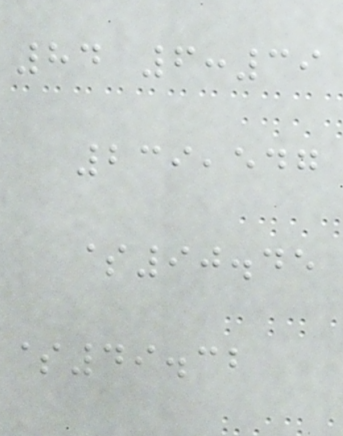84 6:39
239,547
$90.45
$49.32
